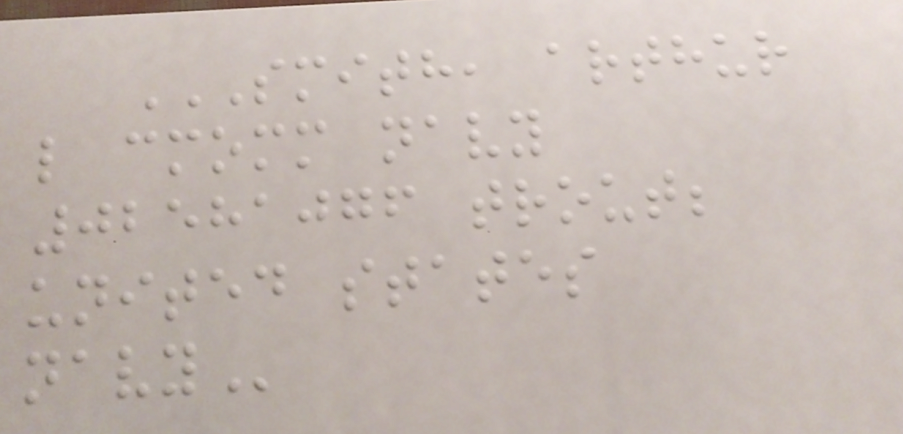SMITH, ARTHUR
L CMOMM NAVY
02581076 TROUT;
UNITED STATES
NAVY
